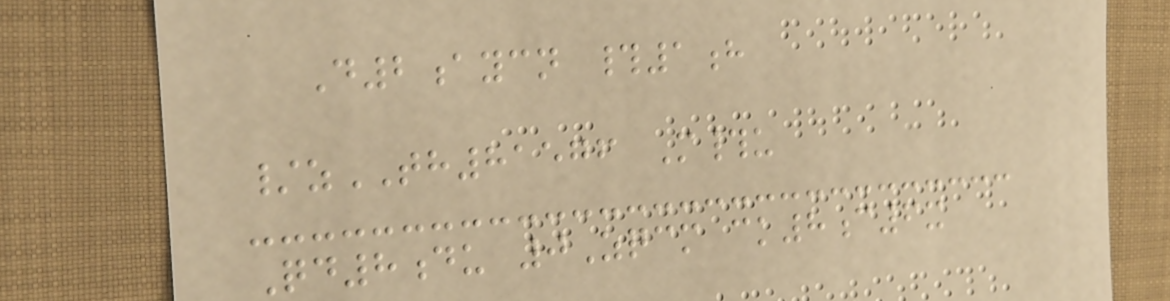D2aycn #1h
/zTH81576 M#u
Qd8du 0Zqcm ck8c6x
